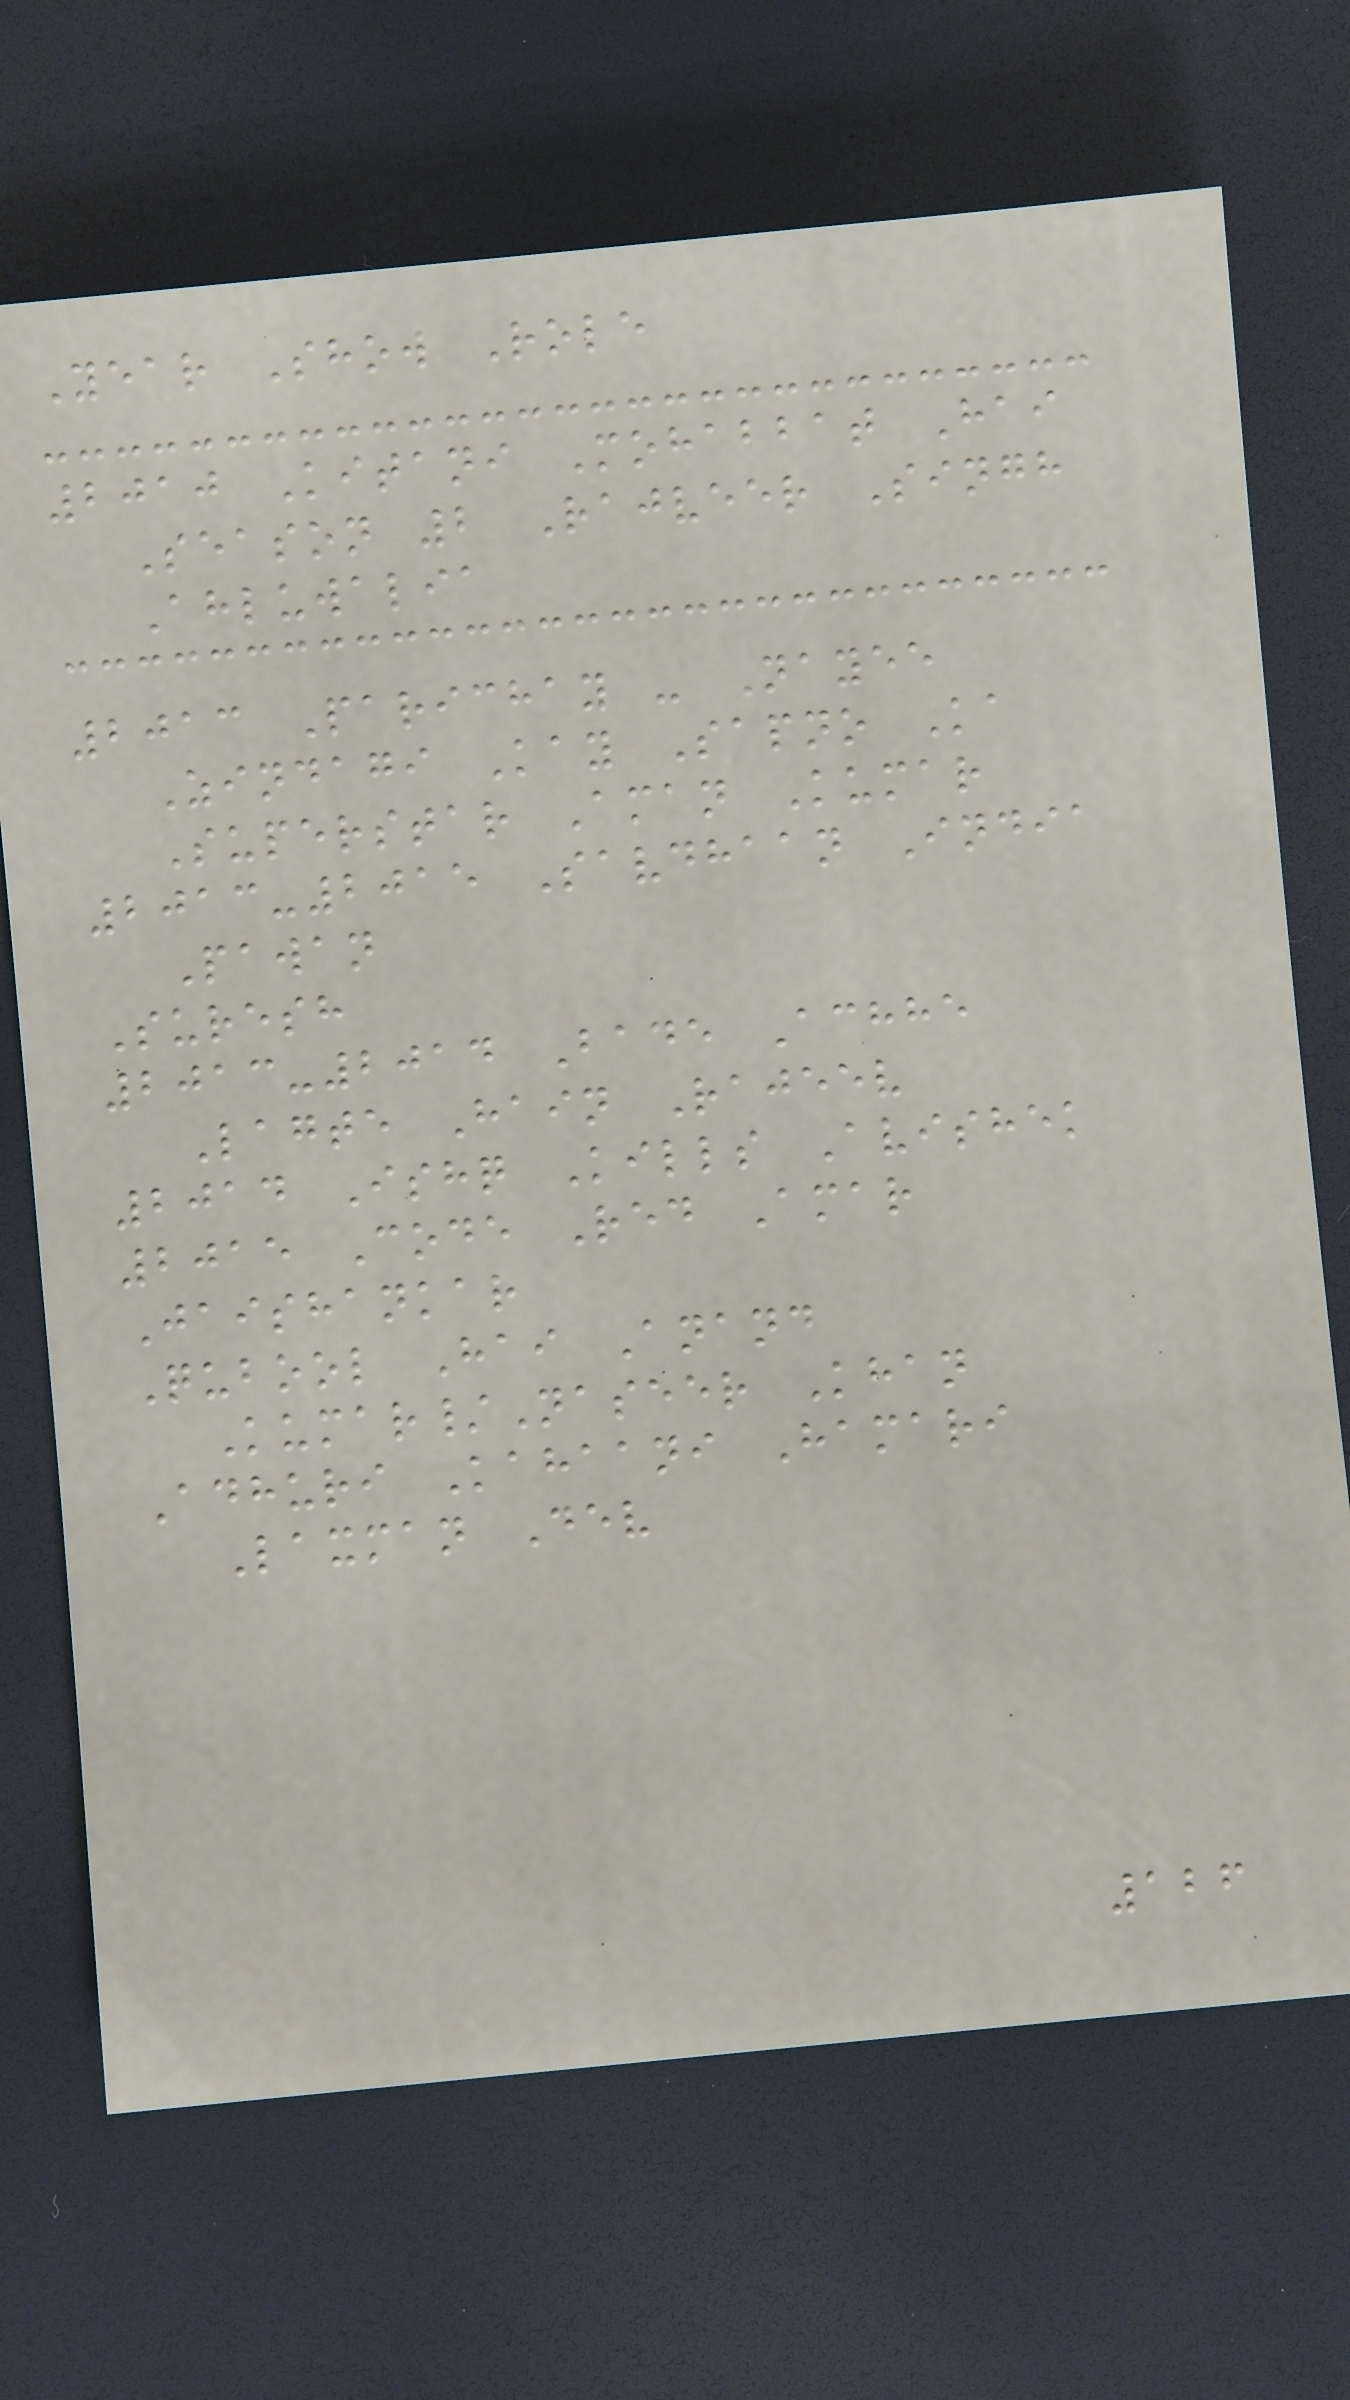Year Show Role
2010 Kitani Mohabbat Hai
Season 2 Rajveer Singh
Ahluwalia
2013 Parichay - Nayee
Zindagi Kay Sapno Ka
Superstar Aman Kumar
2013-2015 Savdhaan India
Pawan
Suresh
2013-2014 Bade Achhe
Lagte Hain Rajeev
2014 Ishq Kills Avishek
2015 Code Red Amar
Jaishankar
Qubool Hai Anand
Kumar/Naseer Khan
Adhuri Kahaani Hamari
Laxman Dev
126
